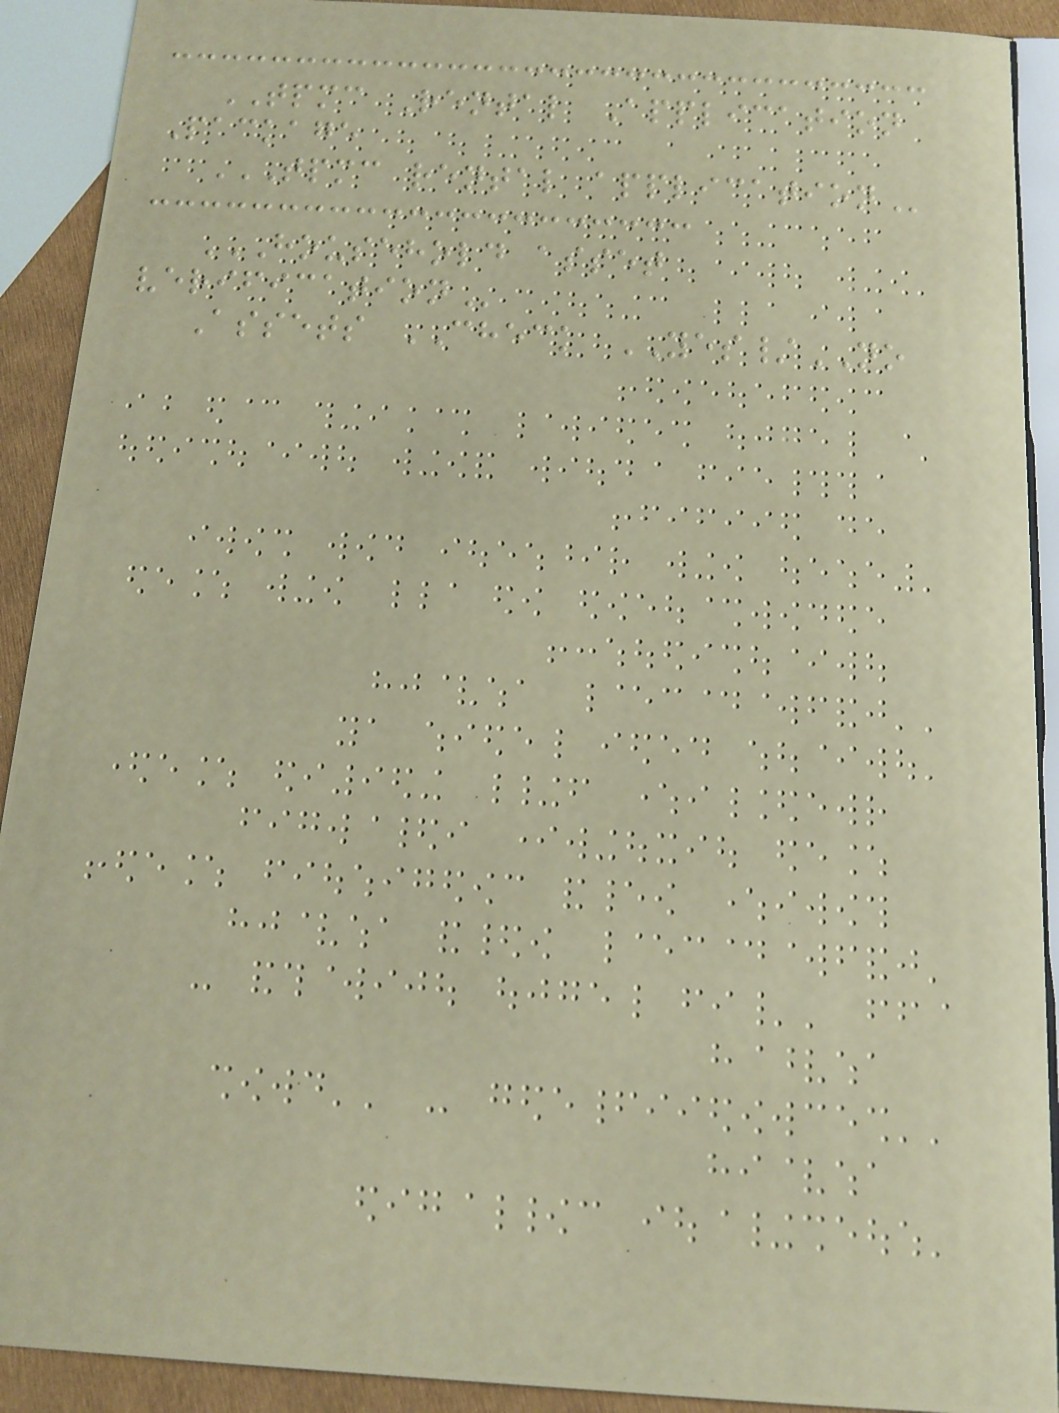TPMC Rental Application
Package
TPMC RENTAL APPLICATION
HOUSEHOLD ASSET
VERIFICATION
Assets CHECK YES/NO
